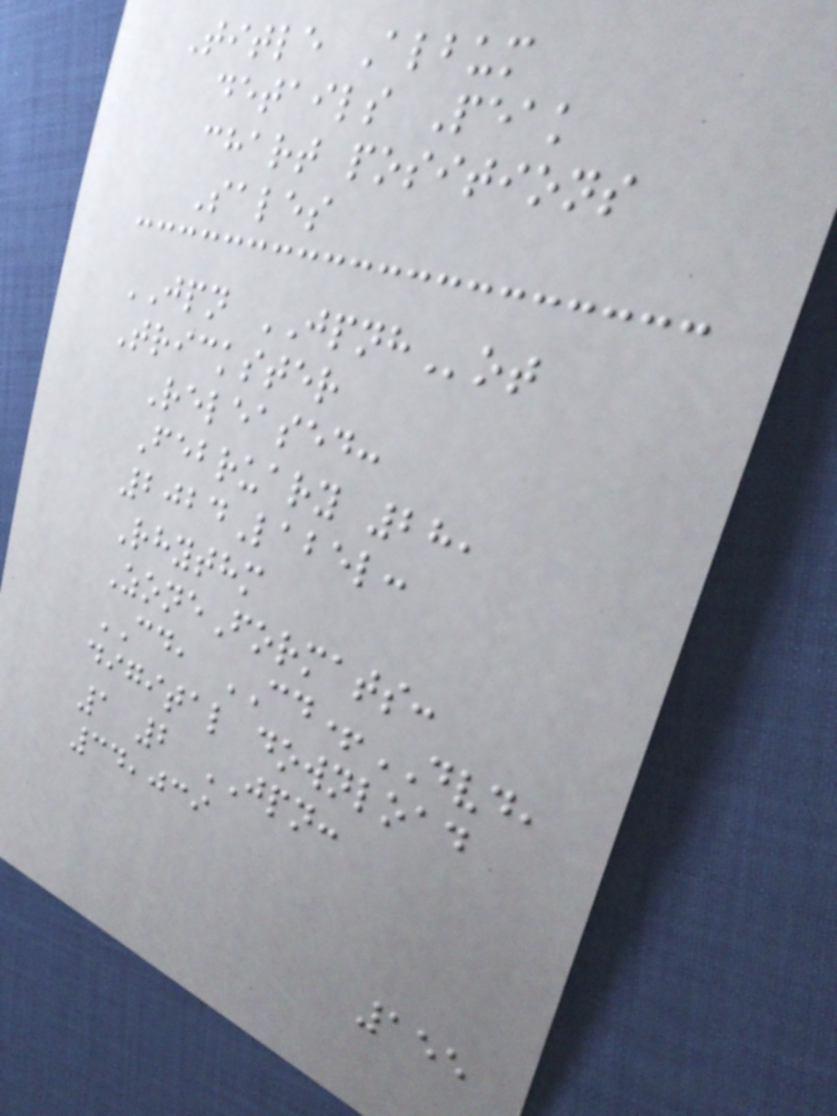Title Album
details Peak
chart positions
Sales
JPN JPNHot
Trickster
Released:
February 28,
2024Label:
Rhythm
ZoneFormats:
CD, CD+DVD,
digital download
1 2 JPN:
34,039
155
